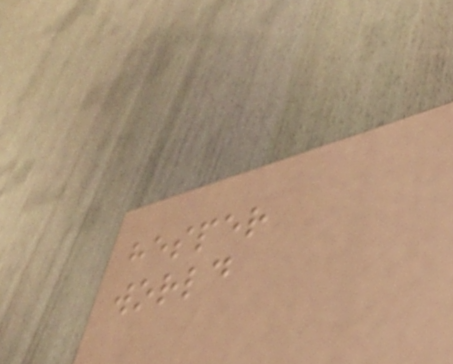hesper
world
